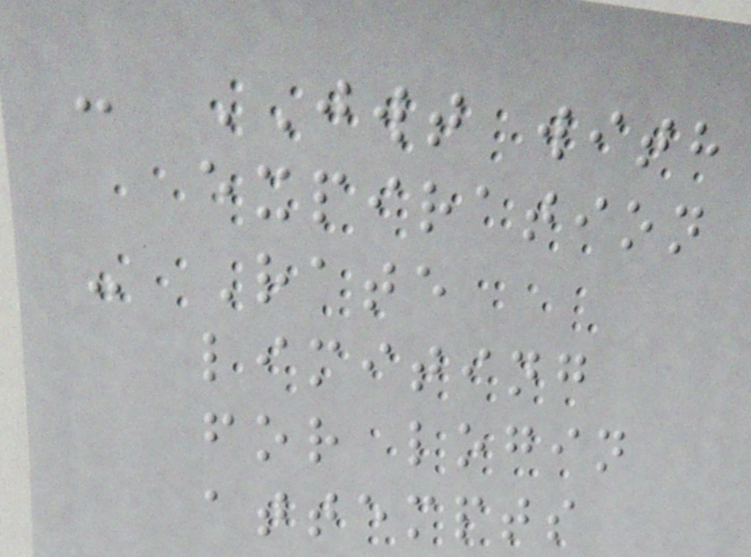- JWT with
expiration
- Rate
limiting
for login
attempts
